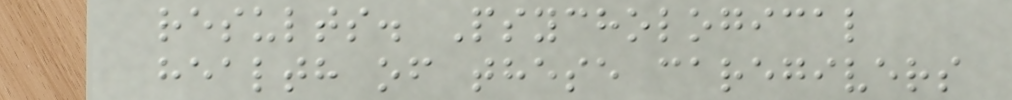results. Psychological
health of these caregivers
